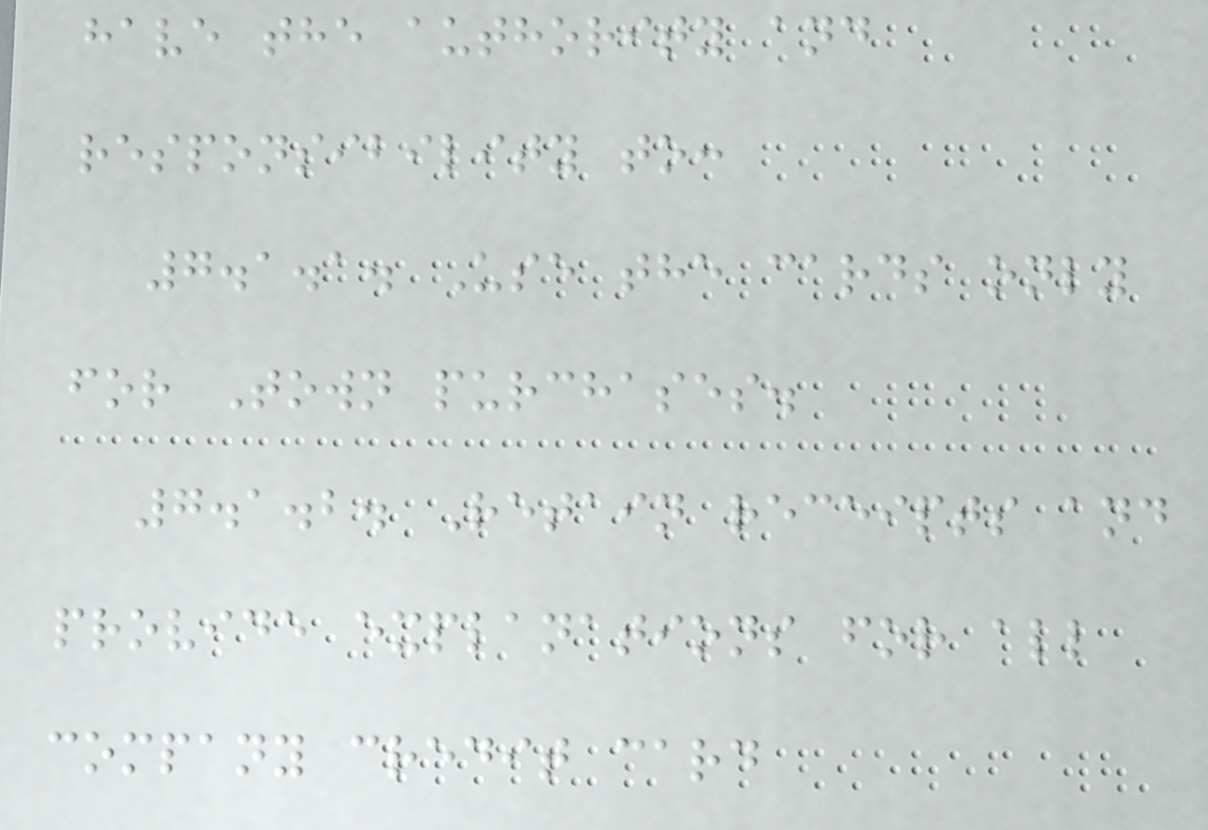have the authority and
responsibility to:
7.1.1. Use the cards only
for Town purchases.
7.1.2. Retain receipts and
provide explanations for all
company credit card
